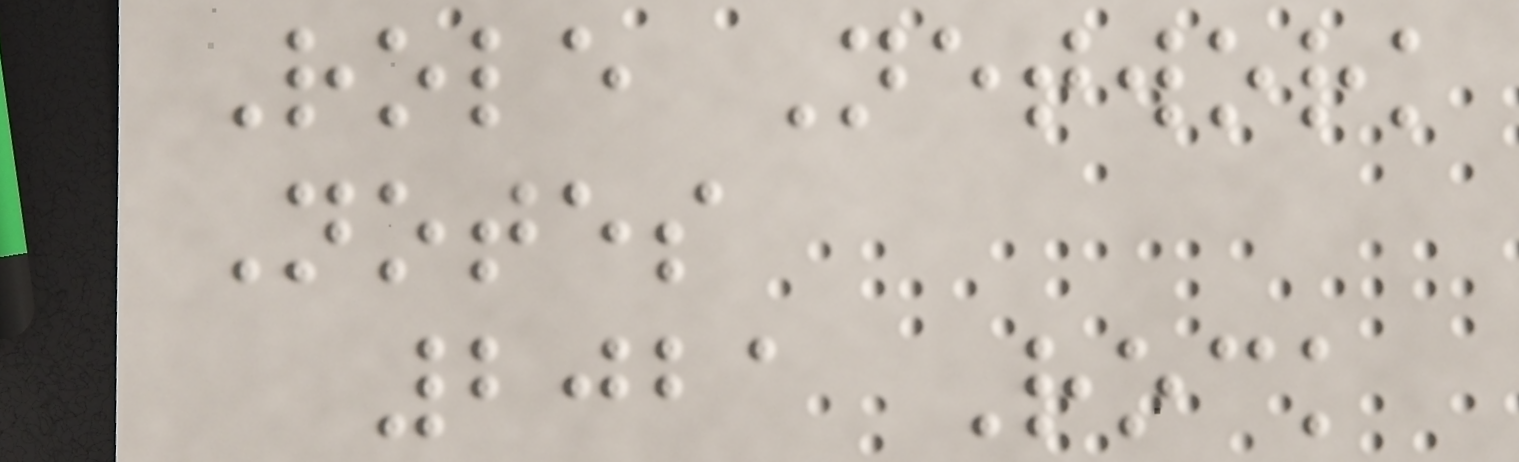Role Network
Notes
2021 Rock
